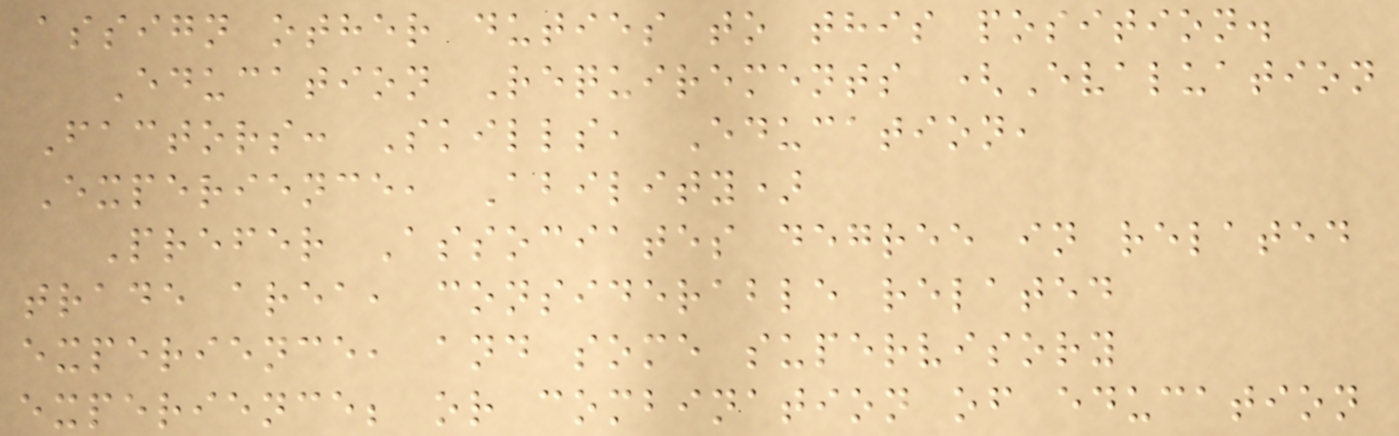assign other duties to this position.
Education Requirements (Evaluation
Factors: Skills, Education,
Experience, Ability)
Prefer Associates degree in related
trade area, considerable related
experience, and some supervisory
experience; or combination of education
